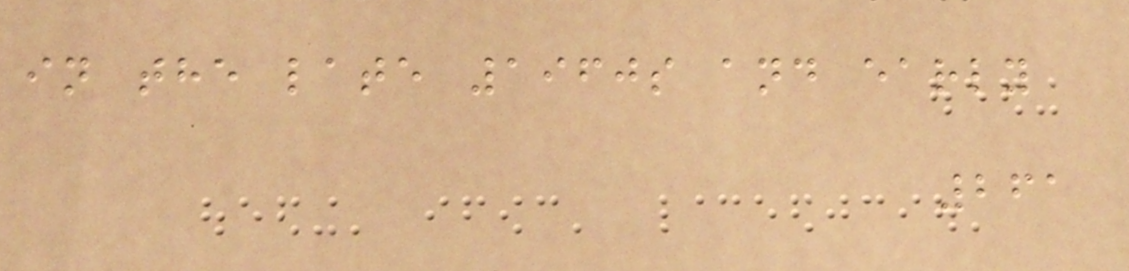in the late 1960s and early
261
